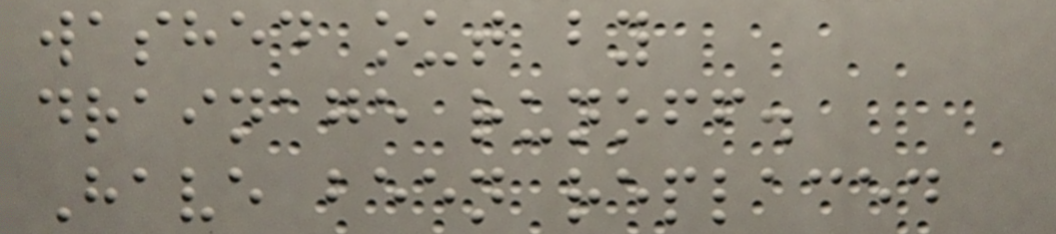washed out by
drainage runoff.
Have been replaced
